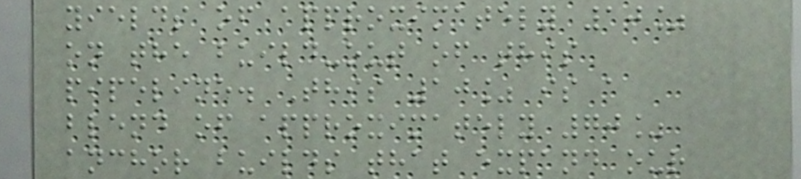yields of approximately 10%
on the build-out of this
pipeline. This 10% is a
blend of approximately 70%
anchor builds that expand our
